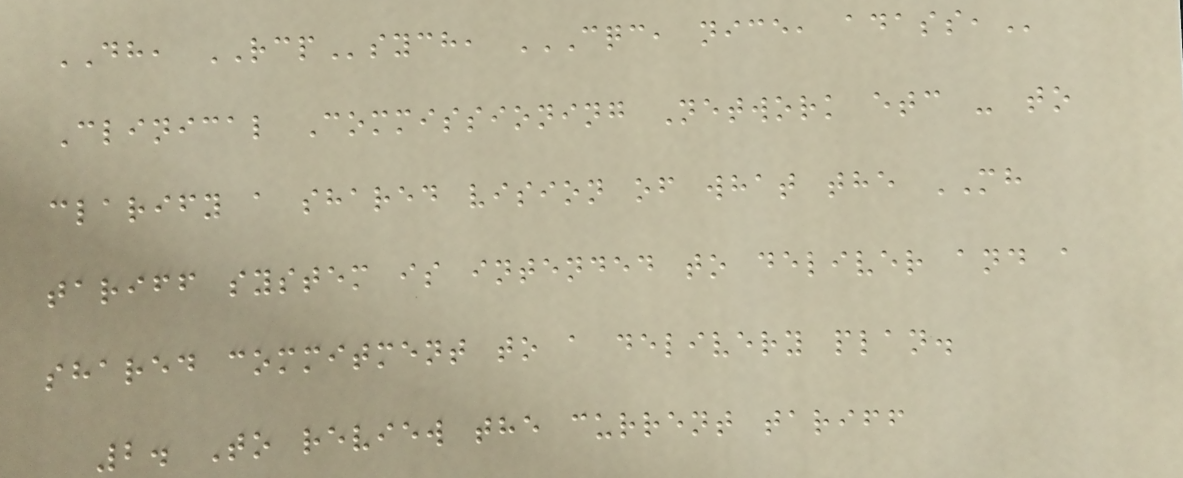DH, RCPsych, CQC, NICE, ADASS,
Clinical Commissioning Network etc - to
clarify a shared vision of what the MH
tariff system is intended to deliver and a
shared commitment to a delivery plan.
2. To review the current tariff
